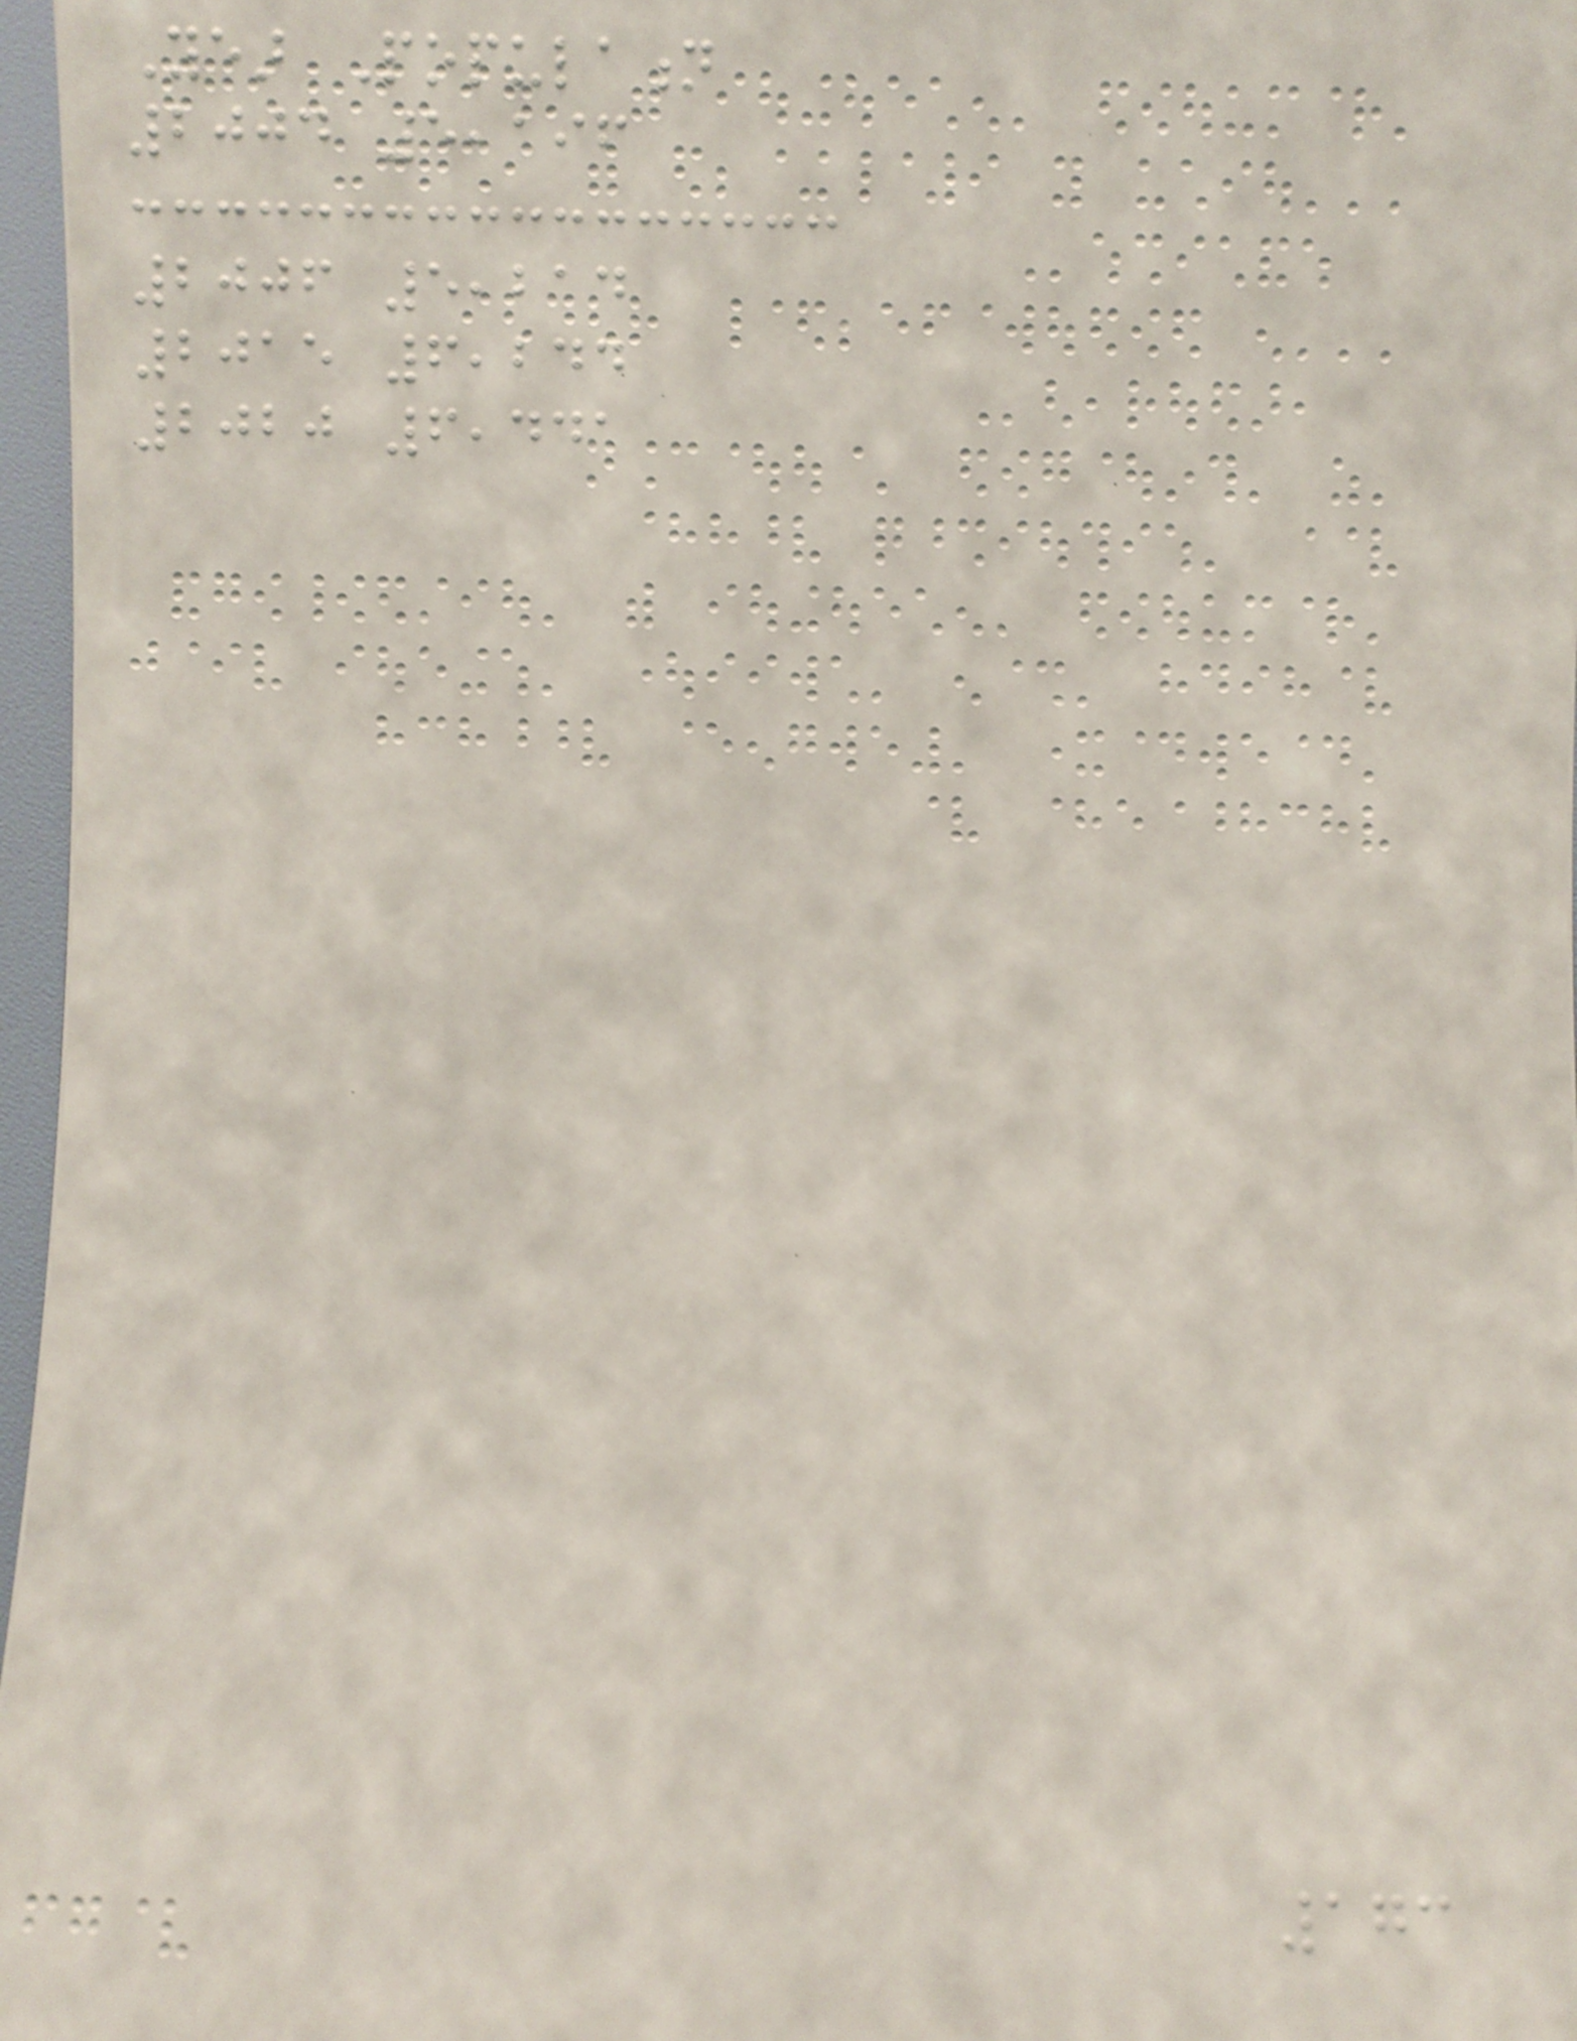Year Population
2004 5,196
2006 5,214
2015 6,244
2020 6,441
173
